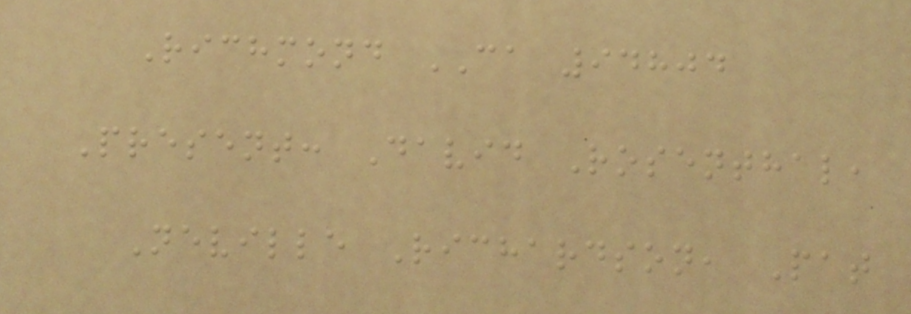Richmond CA 94804
Present: David Rosenthal,
Neville Richardson, Pat
